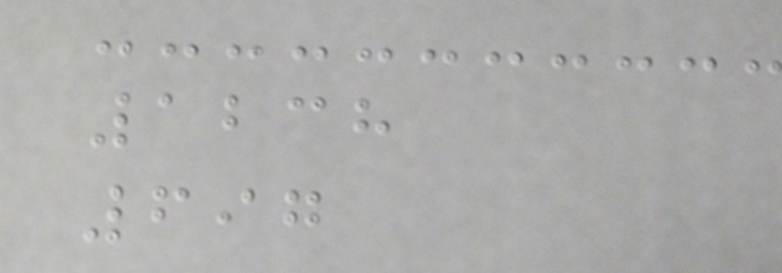1238
697
